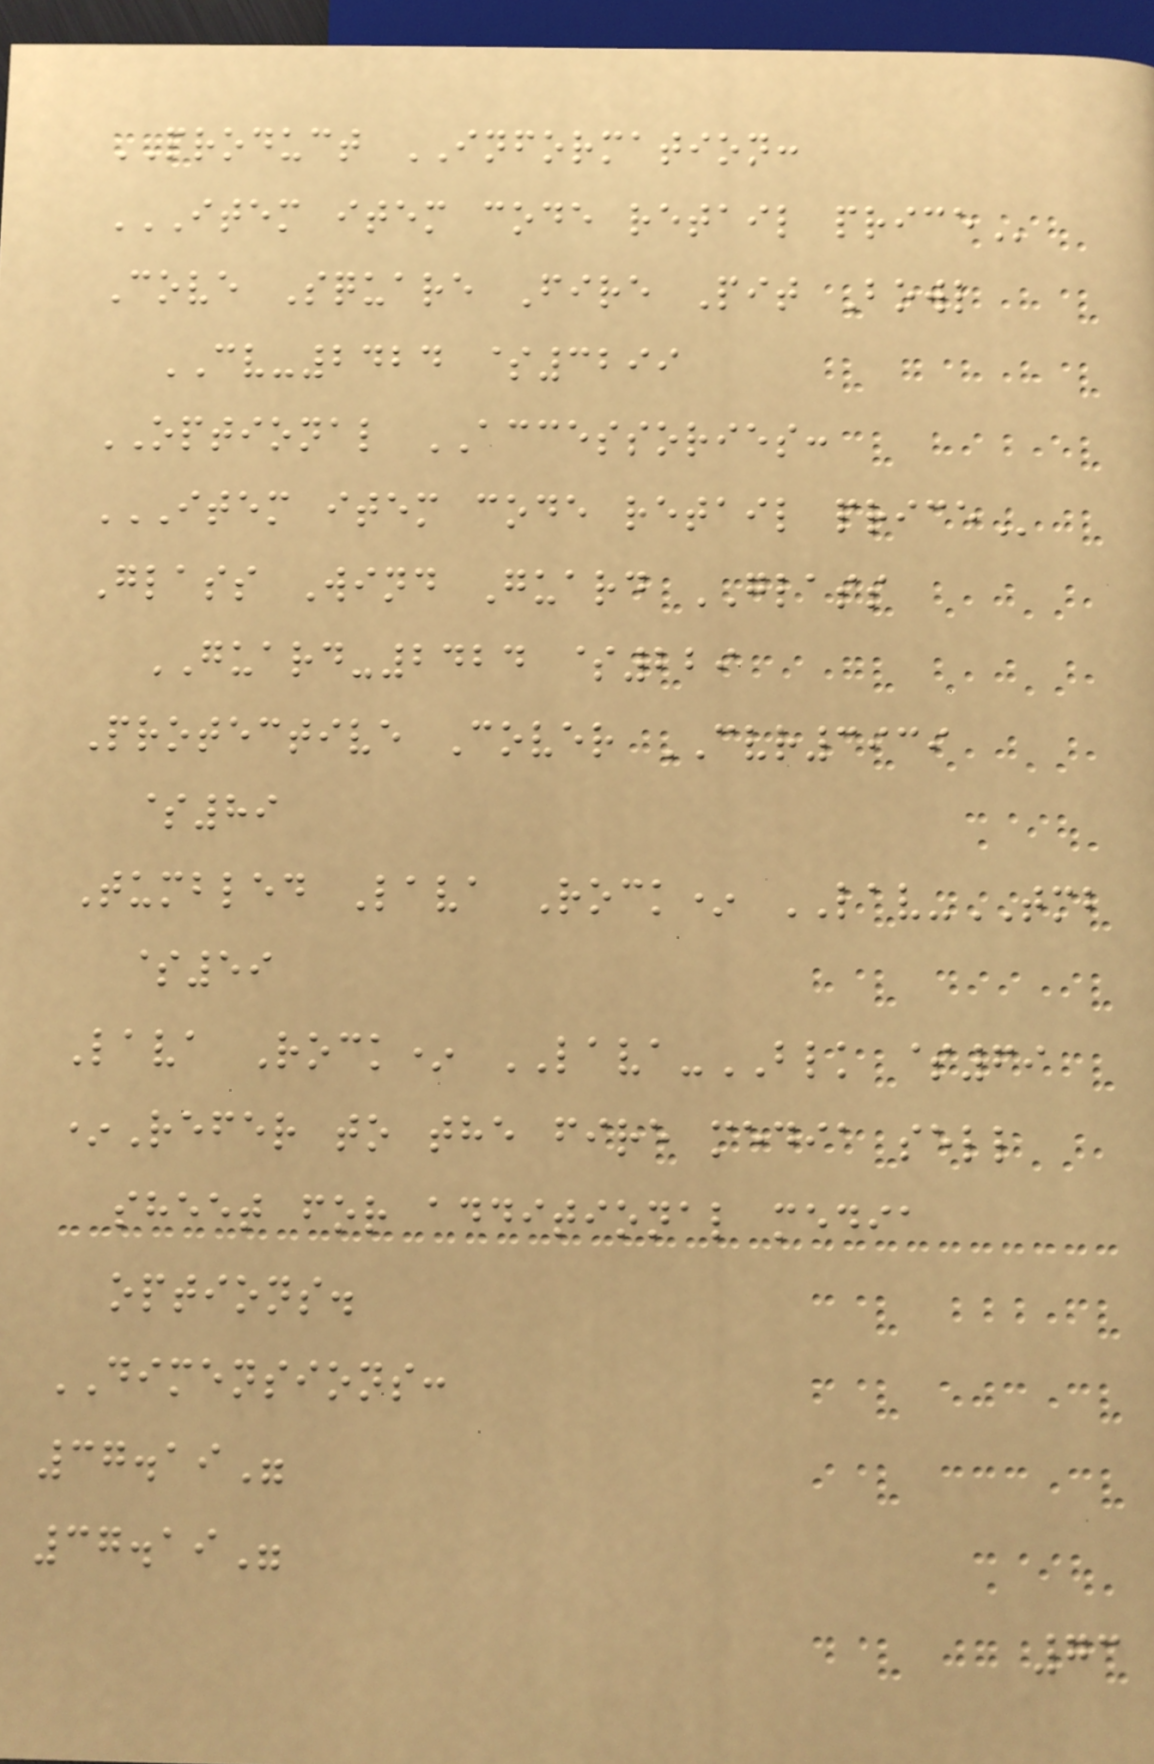PRODUCT INFORMATION:
ITEM ITEM CODE RETAIL PRICE
Cove Square Fire Pit Bowl
CV-2424 $3299
OPTIONAL ACCESSORIES:
ITEM ITEM CODE RETAIL PRICE
Glass Wind Guard GLASS
GUARD-2424 $229
Protective Cover CVR3939
$89
Tumbled Lava Rock* LAV-TMB
$59
Lava Rock* LAVA-BLK $69
*Refer to the fire media sell
sheet for additional media
options.
DIMENSIONS:
37.19"
37.19"
73
